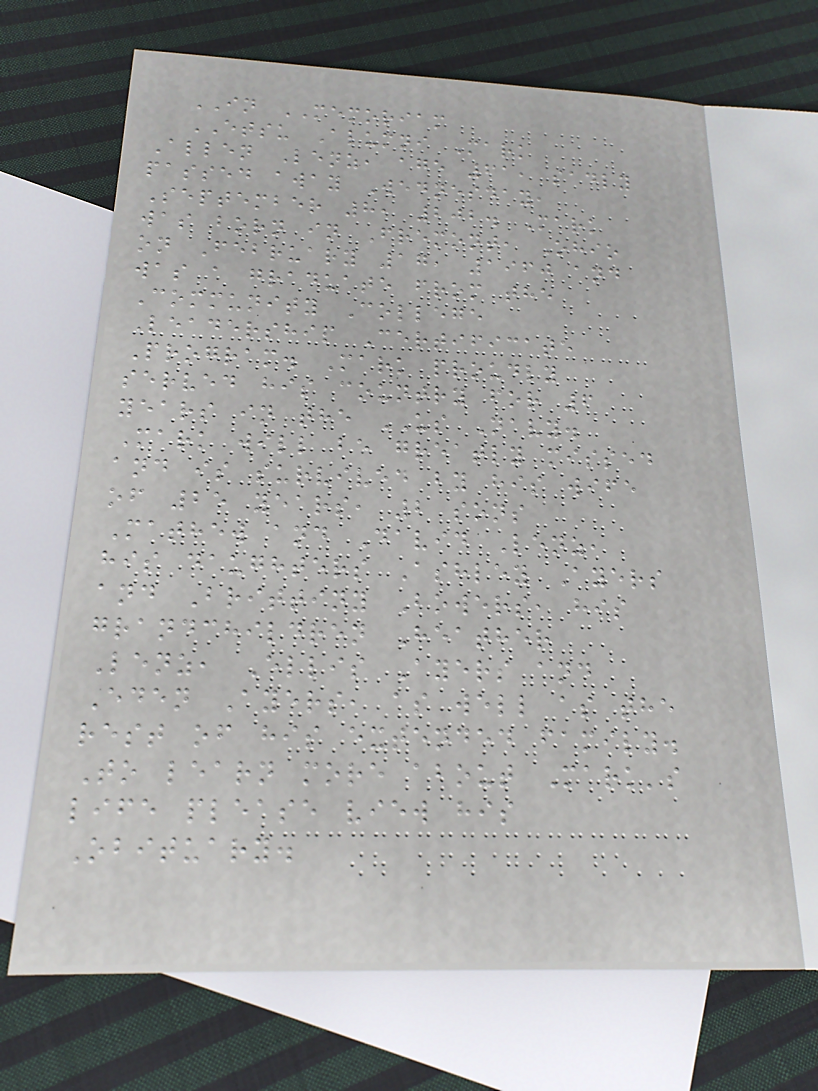IN MEMORIAM
ETSU Alumni Mark
Allen Lenz, age 61, sadly
passed away Wednesday,
September 8, 202. Mark
was born in Fremont, Ohio
on February 17, 1960 and
was a graduate from the
Community College
Leadership Certificate
Program. Mark proudly
served his country for 6
years in the US Navy.
Mark will be greatly missed
and is survived by his wife
of 25 years, 2 sons
Mathew and David Lenz,
his daughters Ashley Ayers
and Brittiny Bowers, his
grandchildren Heather
Lenz, Ellis Ayers and
Eden Ayers, as well as the
rest of his extended family.
To learn more about Mark's
life please view his
Obituary.
